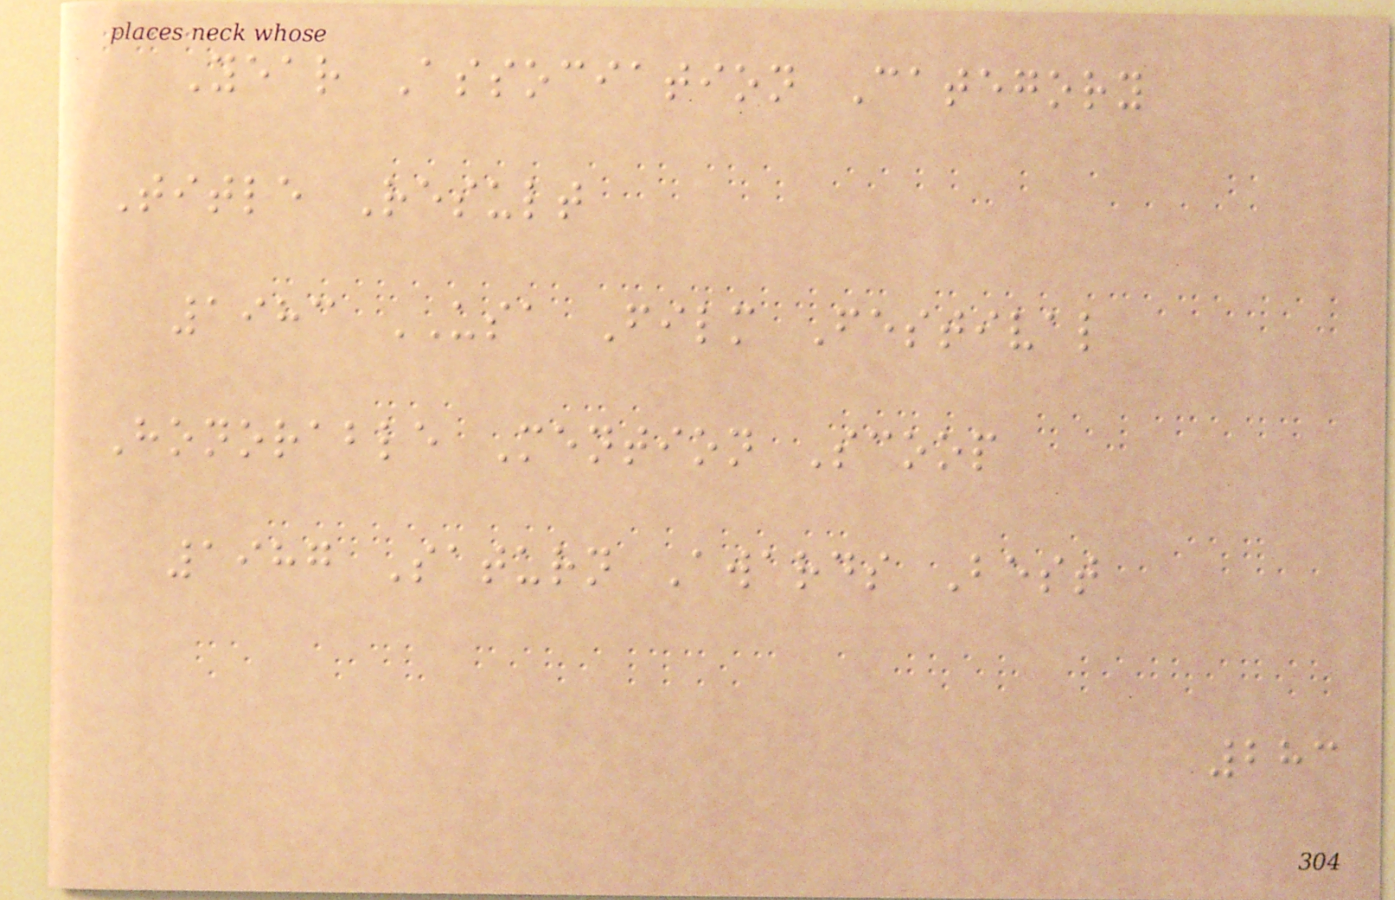Year Association Category
Title Result
1983 USA Film Festival
Honorable Mention Scoop
1987 Saturn Awards Best
283
